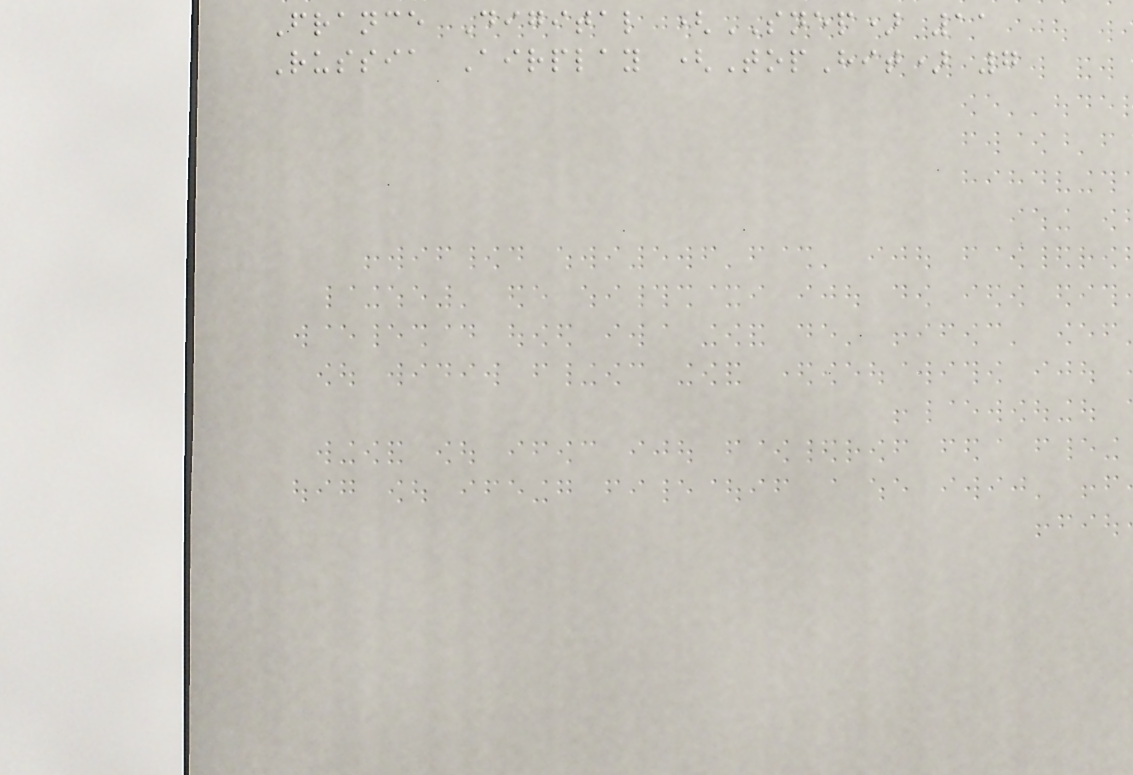France Digital (SNEP) 11
Russia Airplay (TopHit) 7
